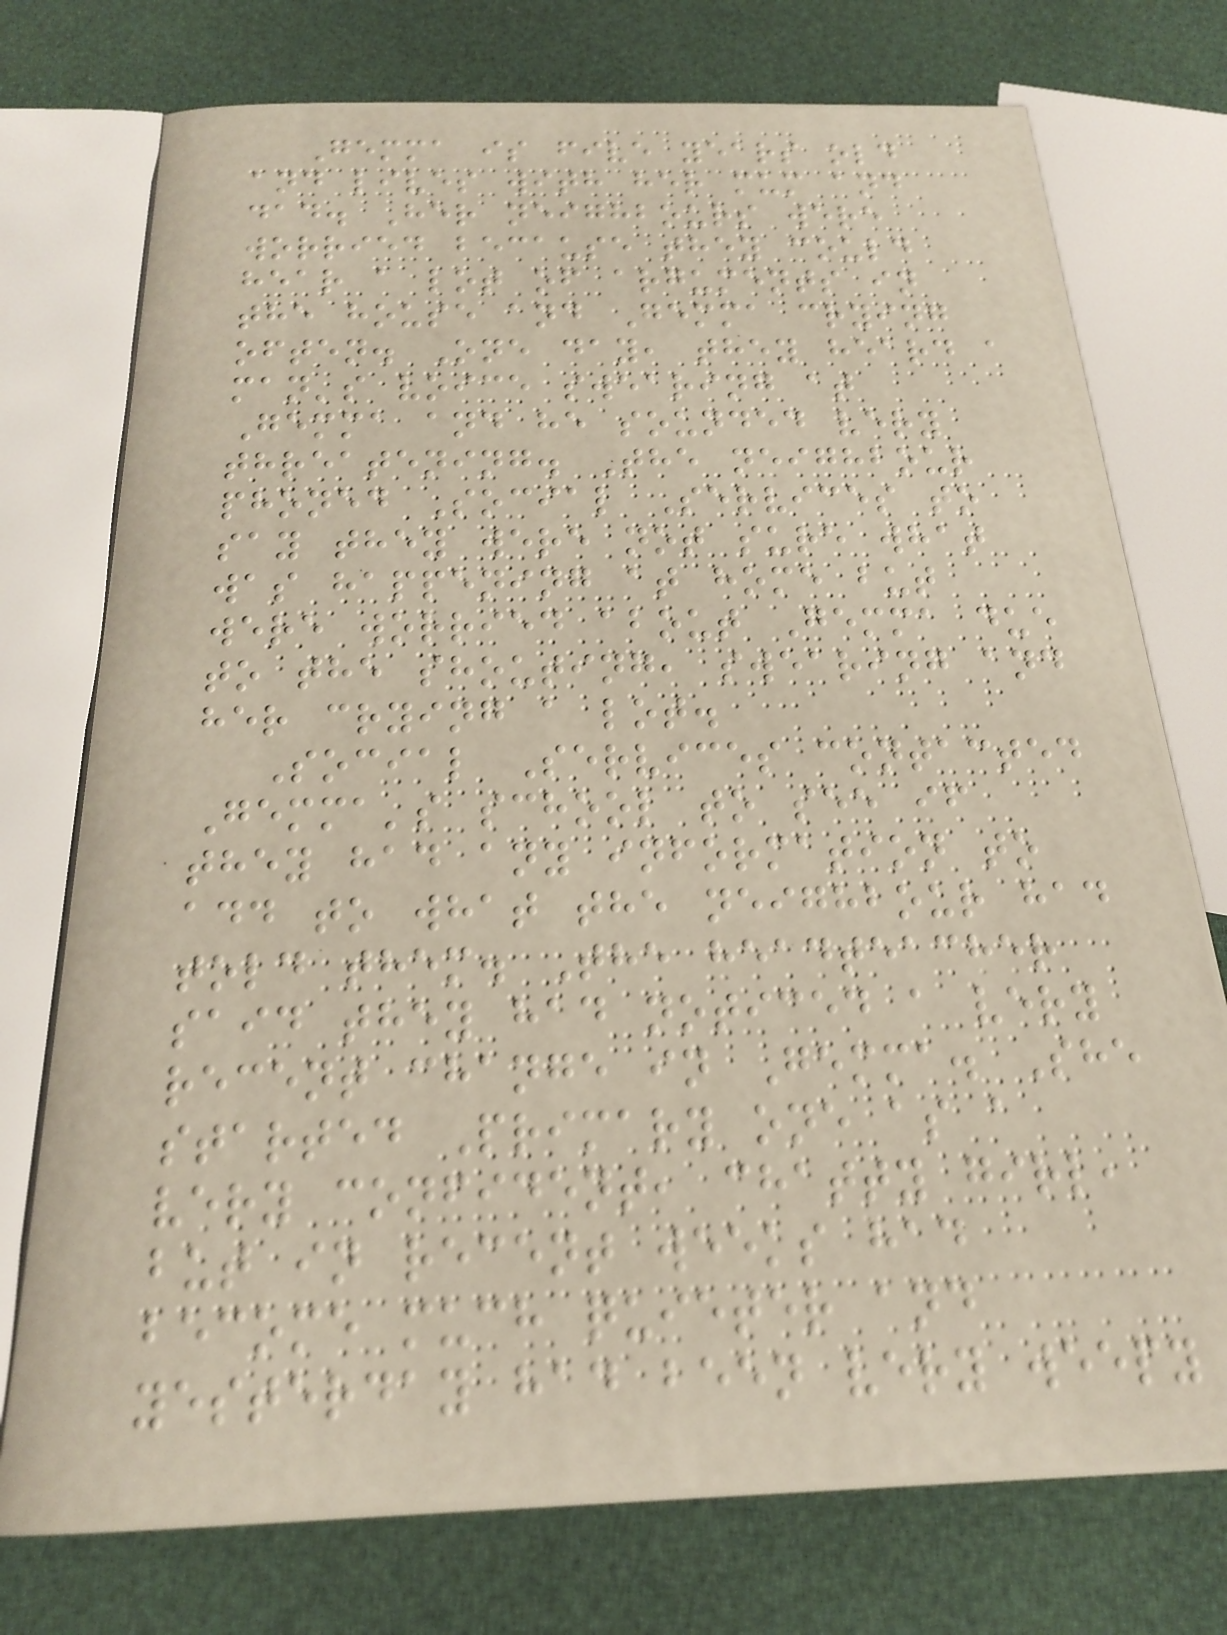Gemma is five years old
and lives with her mum and
dad. Her neighbours were
worried because they could
hear a lot of arguments in
the house and Gemma crying
often. One day, they heard a
man's voice swearing at
Gemma and he sounded very
threatening. The neighbour
phoned Social Services to
say they were not sure what
was happening at home but
were worried about Gemma due
to the shouting, swearing and
her crying a lot.
Social Services contacted
Gemma's school to see if
they had any information to
add to what the neighbour had
told them. The headteacher
said they had noticed a very
recent change in Gemma. She
started Primary one as a
very confident, chatty girl,
but in recent weeks had
become much quieter and
yesterday had been very weepy
